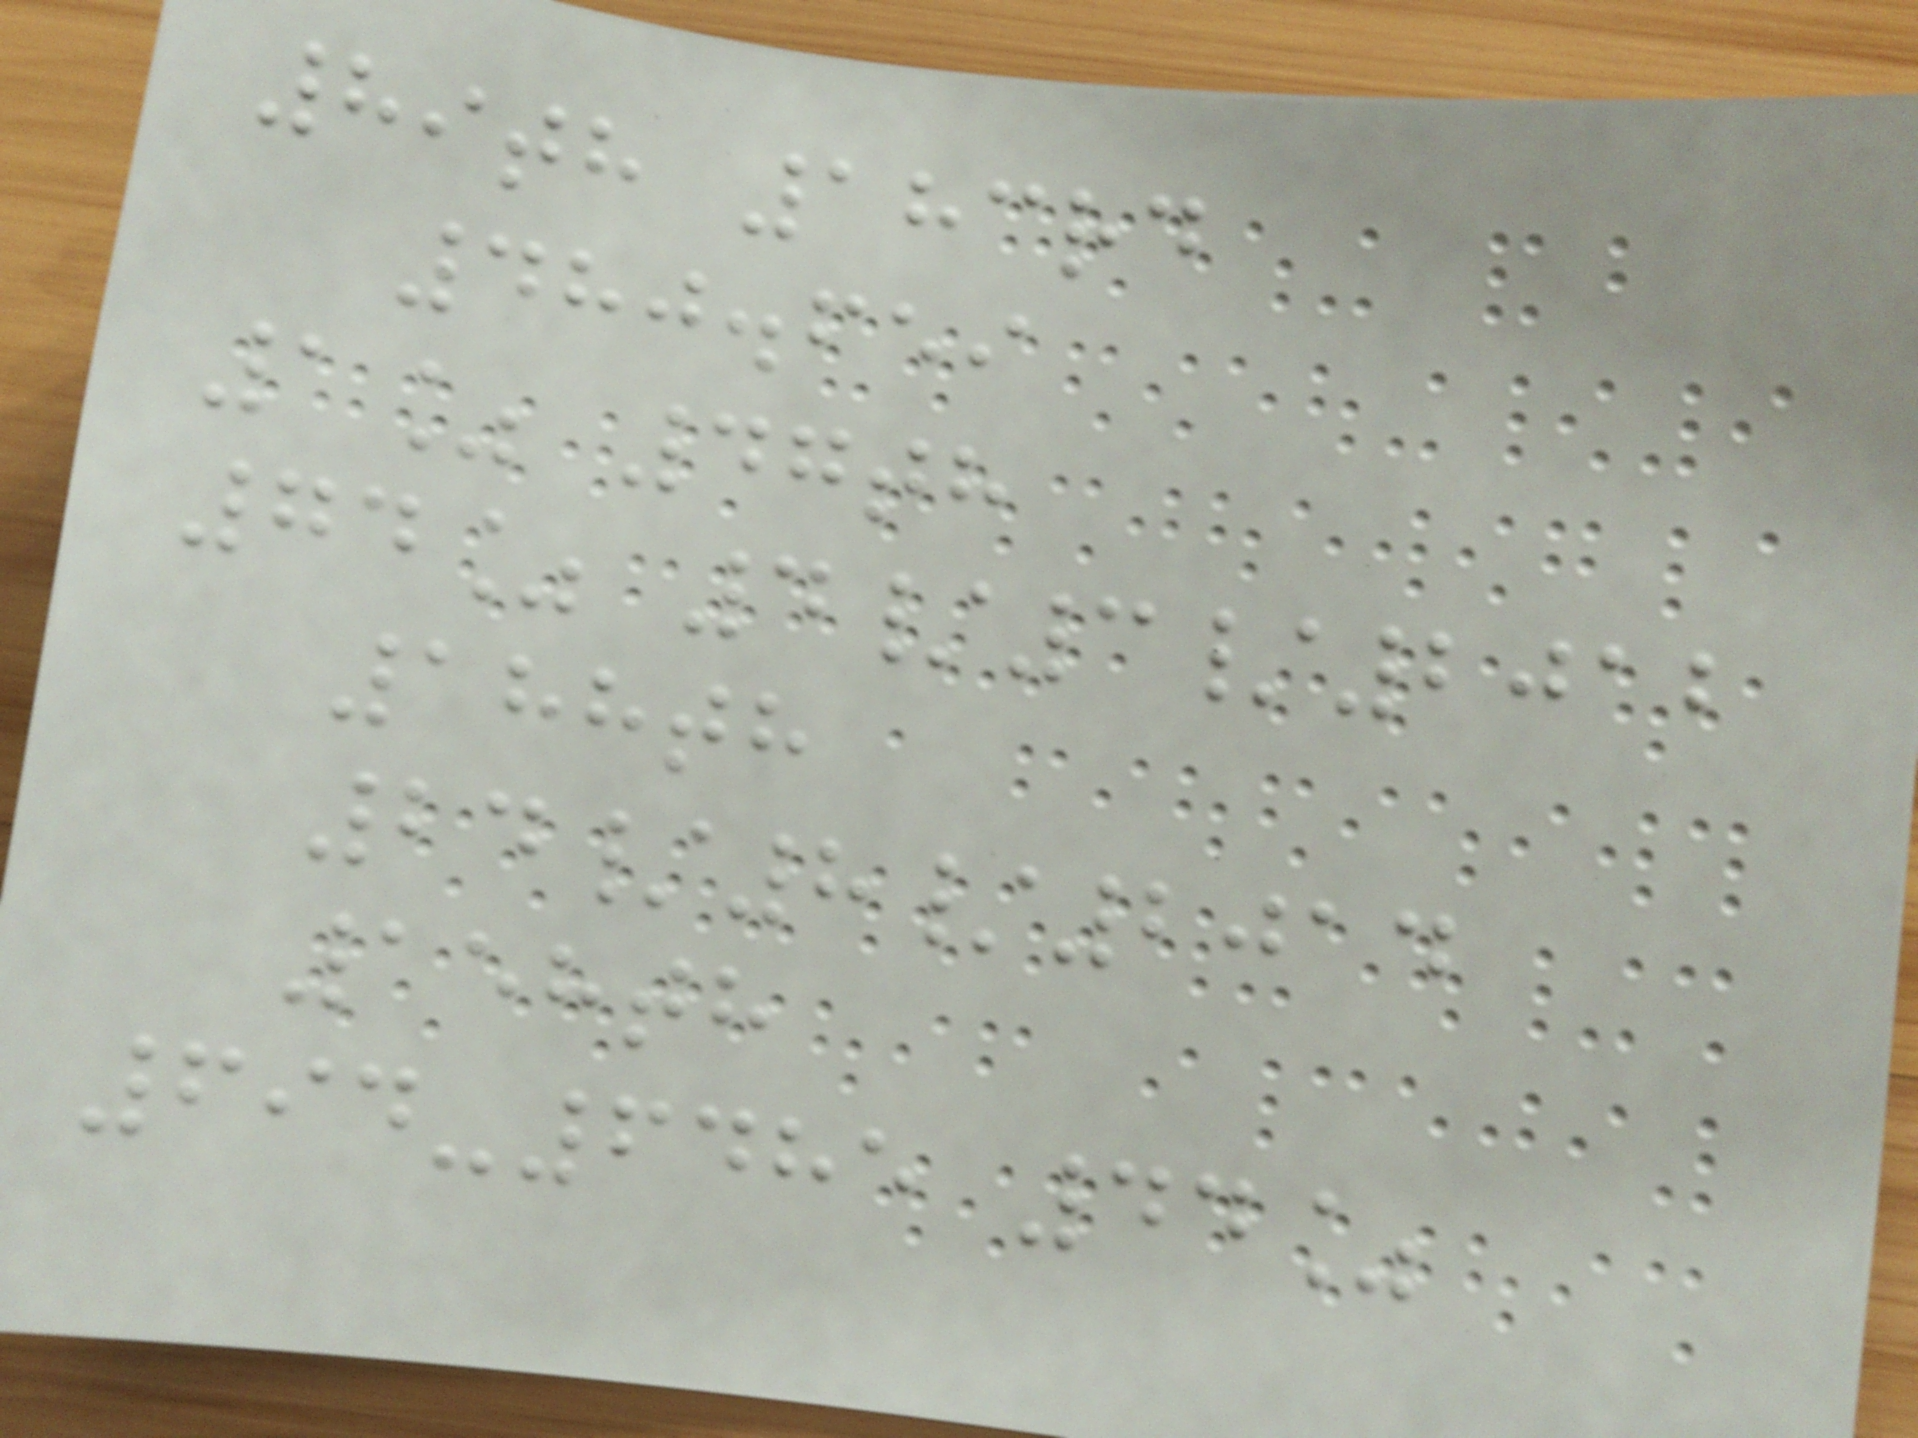89th 183rd
480.659
1% 47th
74% 4/3/2012
188th
24/8/2014
158th
694-6485 44%
